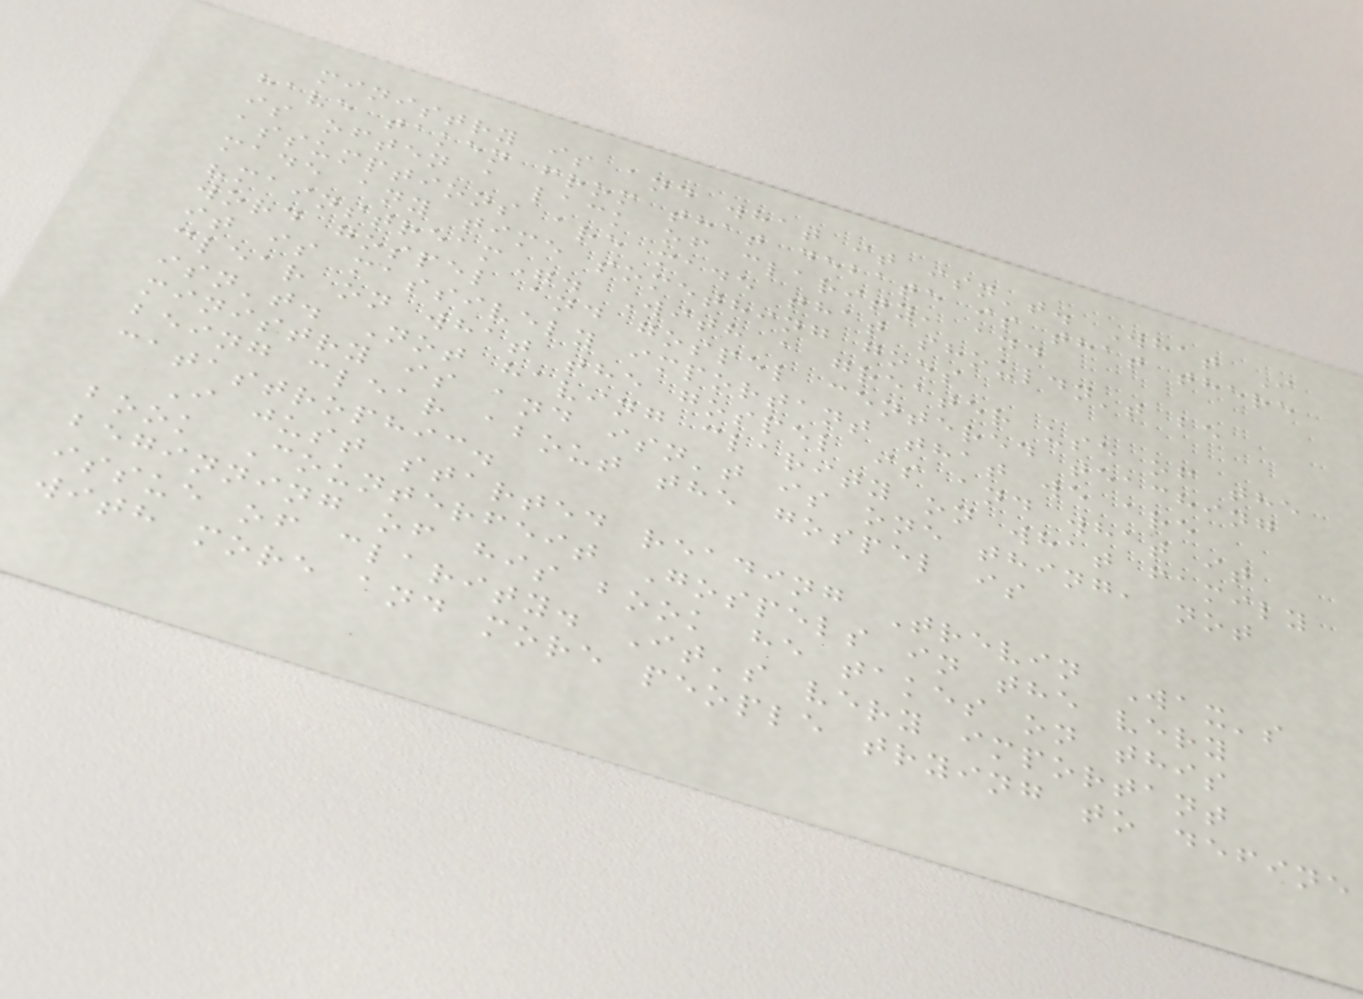ministry is and what it isn't. What I
have taken from that debate is that there
is often a lack of clarity, and
assumptions are made that shouldn't be
made any time something goes
"mainstream". With a greater use of the
word gospel and gospel centered teaching
it is massively important that we are
clear on what the gospel is and what it
isn't. Not having clarity on what family
ministry is and isn't is one thing, not
being clear about the gospel is
catastrophic.
I just started reading Trevin Wax's
book Counterfeit Gospels in the very
beginning of his book he takes on this
issue of clarity. It's very important
with more and more people trying to define
